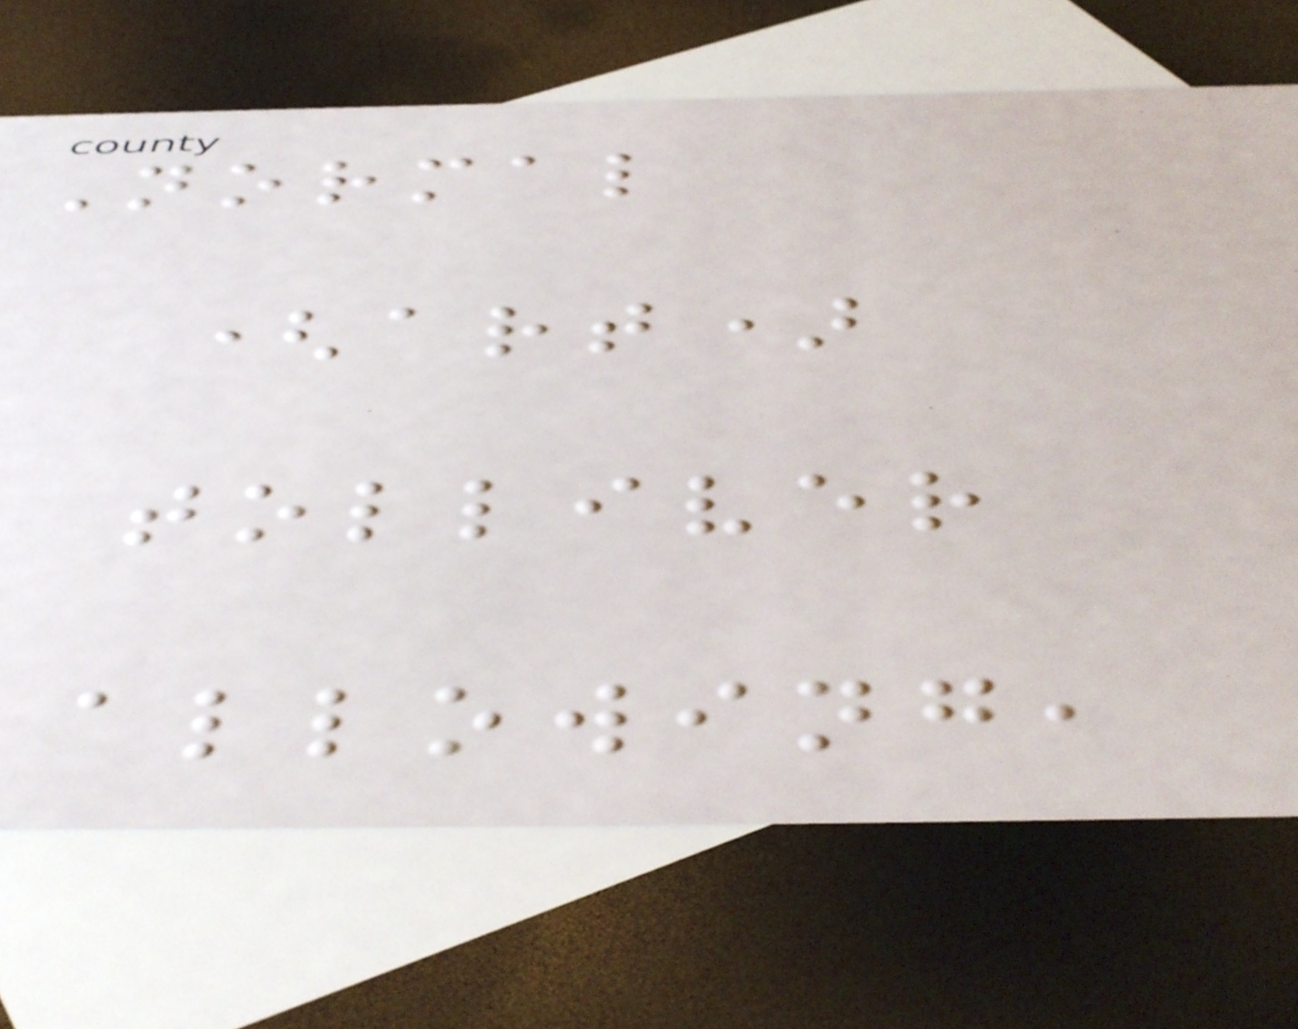Normal
(art)
tolliver
allowing,
